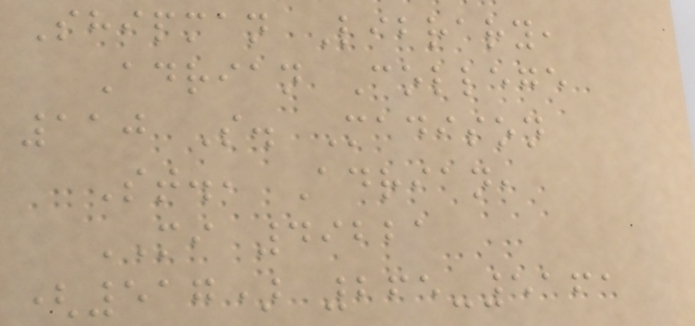Shipman Library,
Adrian College
110 S. Madison
St., Adrian,
MI 49221
(517) 265-5161
